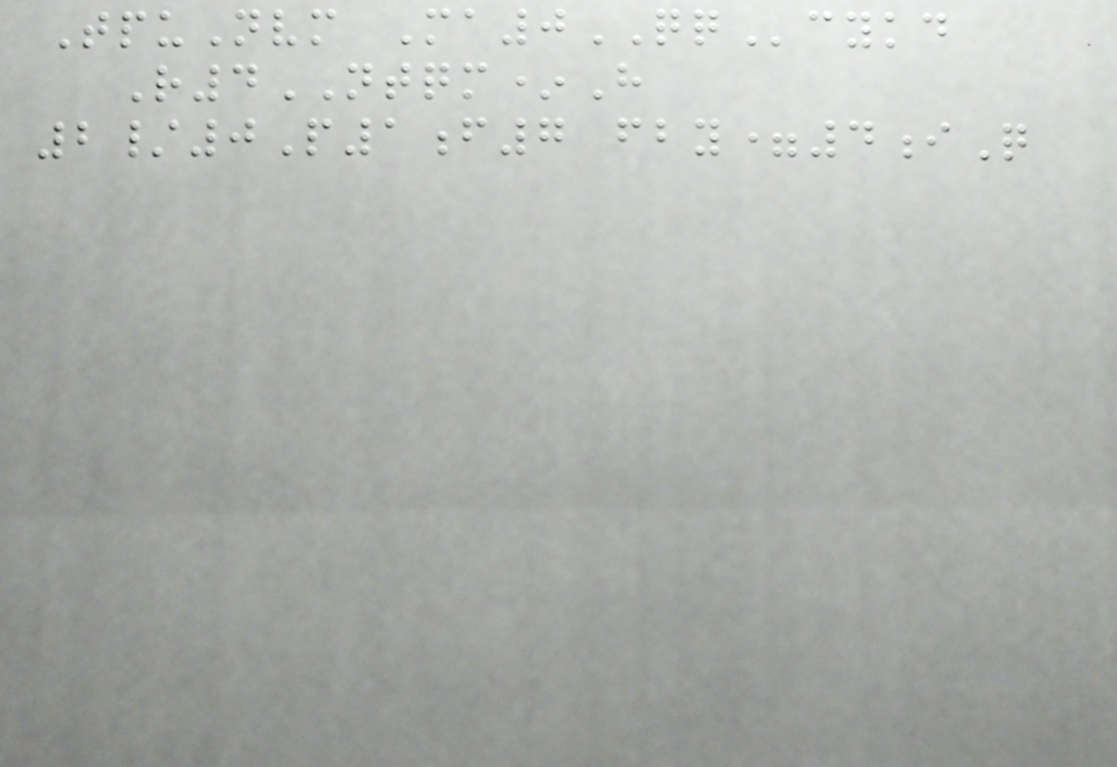TpuNvm Ma0QQcykd
R4NTQM*H
2/0P1f7 fby=4iQ
